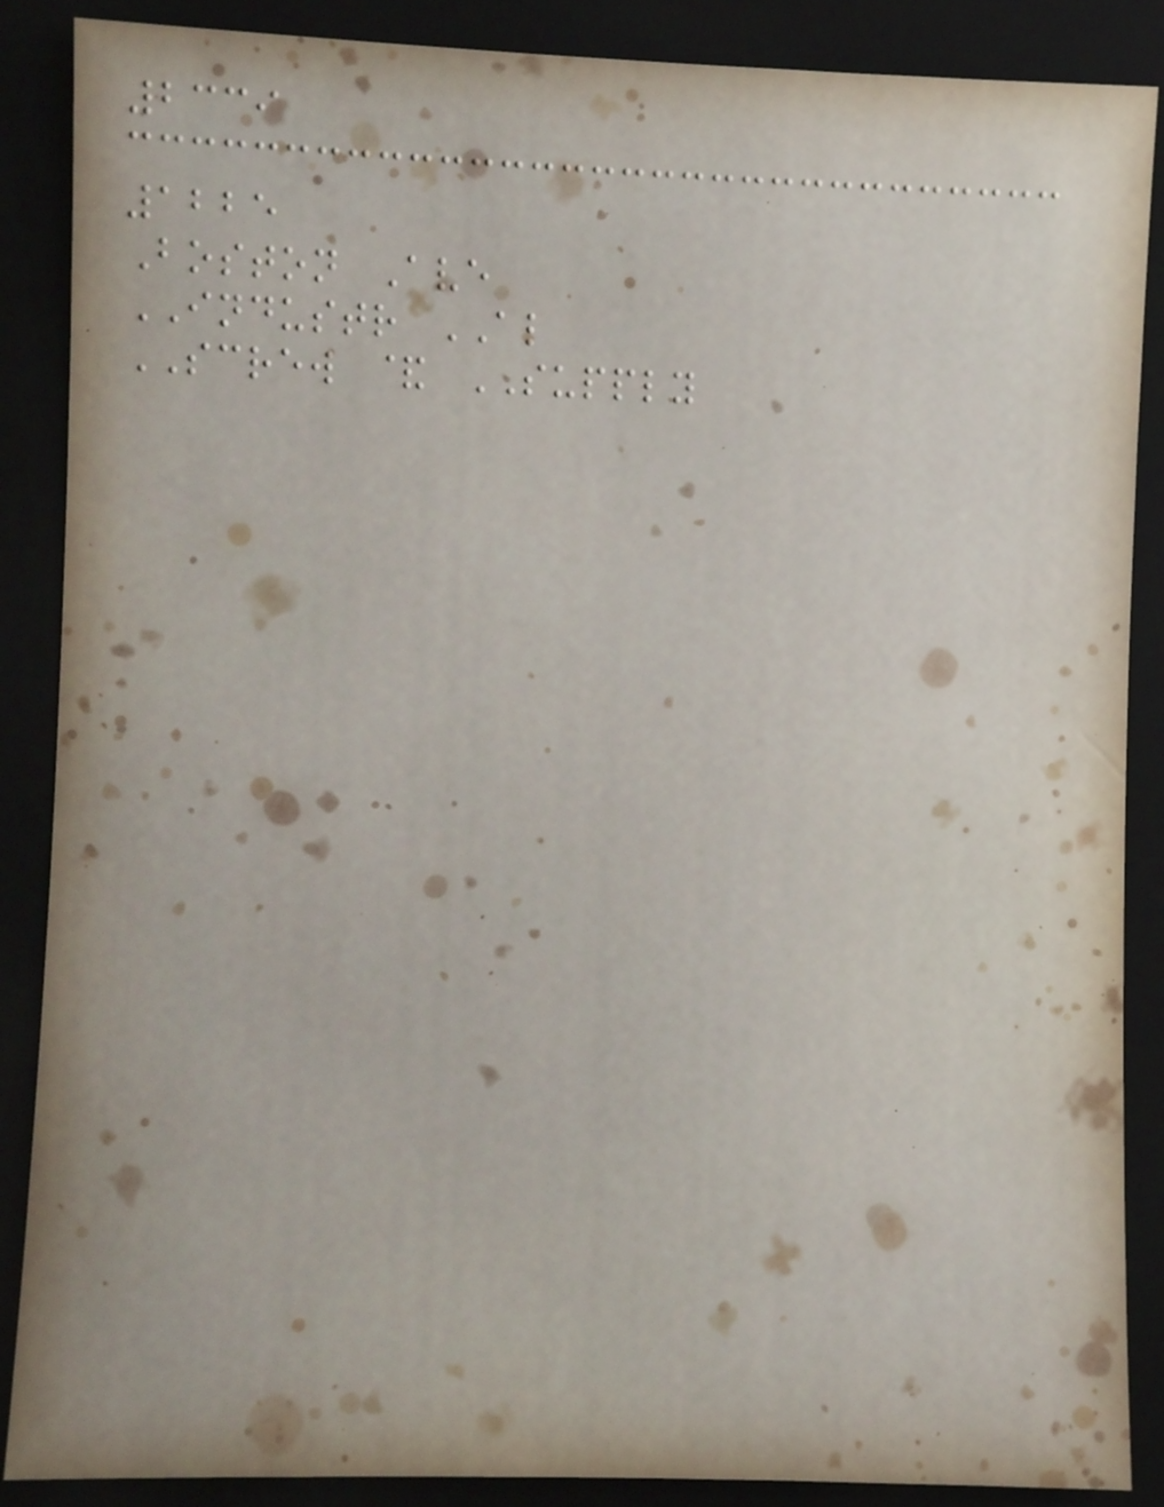2339
1225
Boston Ave
INDUSTR AL
SCREW & SUPPLY
